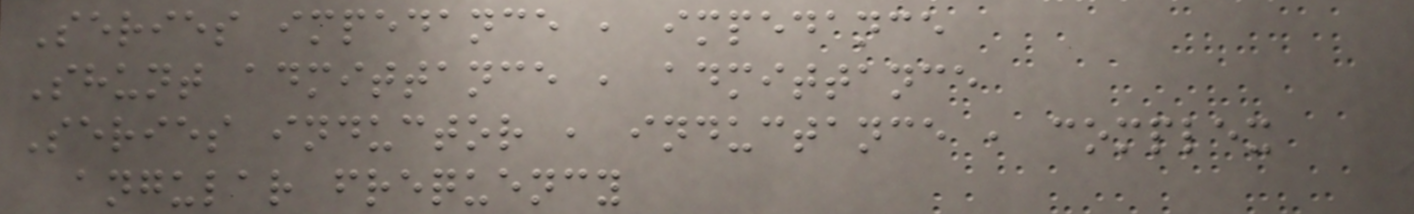Series impedance , impedance
Shunt admittance , admittance
Series inductor , inductance , complex
angular frequency
